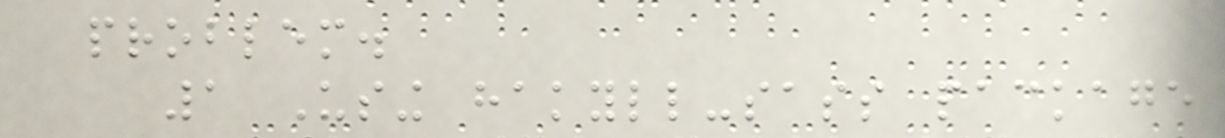problem.
1 Using hakyll-sass package
